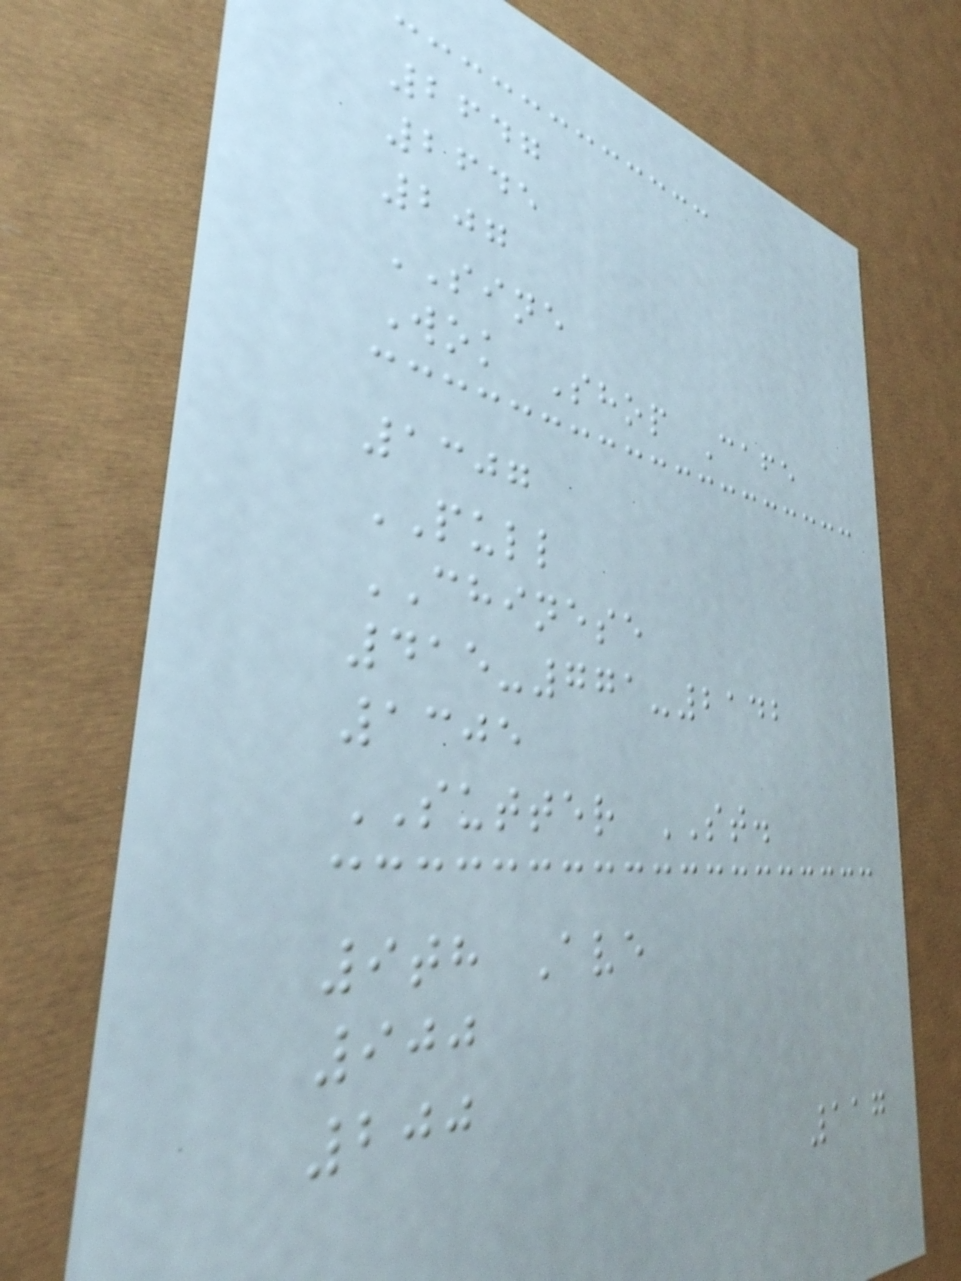2647
2645
207
SINE
Wok Shop Cafe
1307
PULL
CHINESE
415-771-2142
1305
SUTTER ST.
9th Ave
900
200
117
